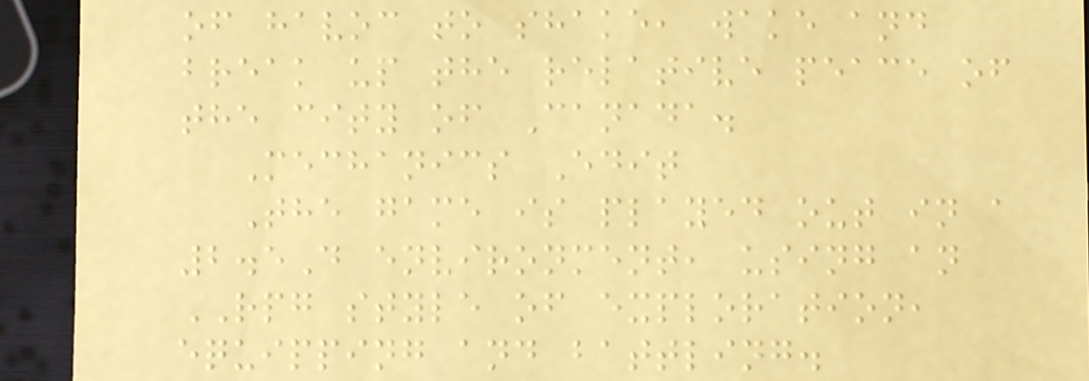of havoc to shake, wake and
break up the relative peace of
the city of Canada.
Mechanics Edit
The game is played out in a
2.5D environment, using an
RPG style of exploration,
equipping and battling.
